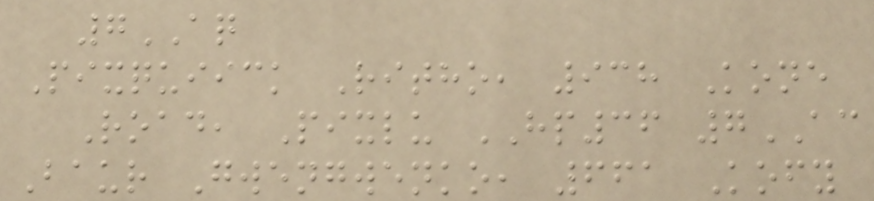7AQ
Pixquiick Ritho, 938 Kone
Road, Pixlu HP36 7AC
Baur Gwengwenko, 661 Kofy
